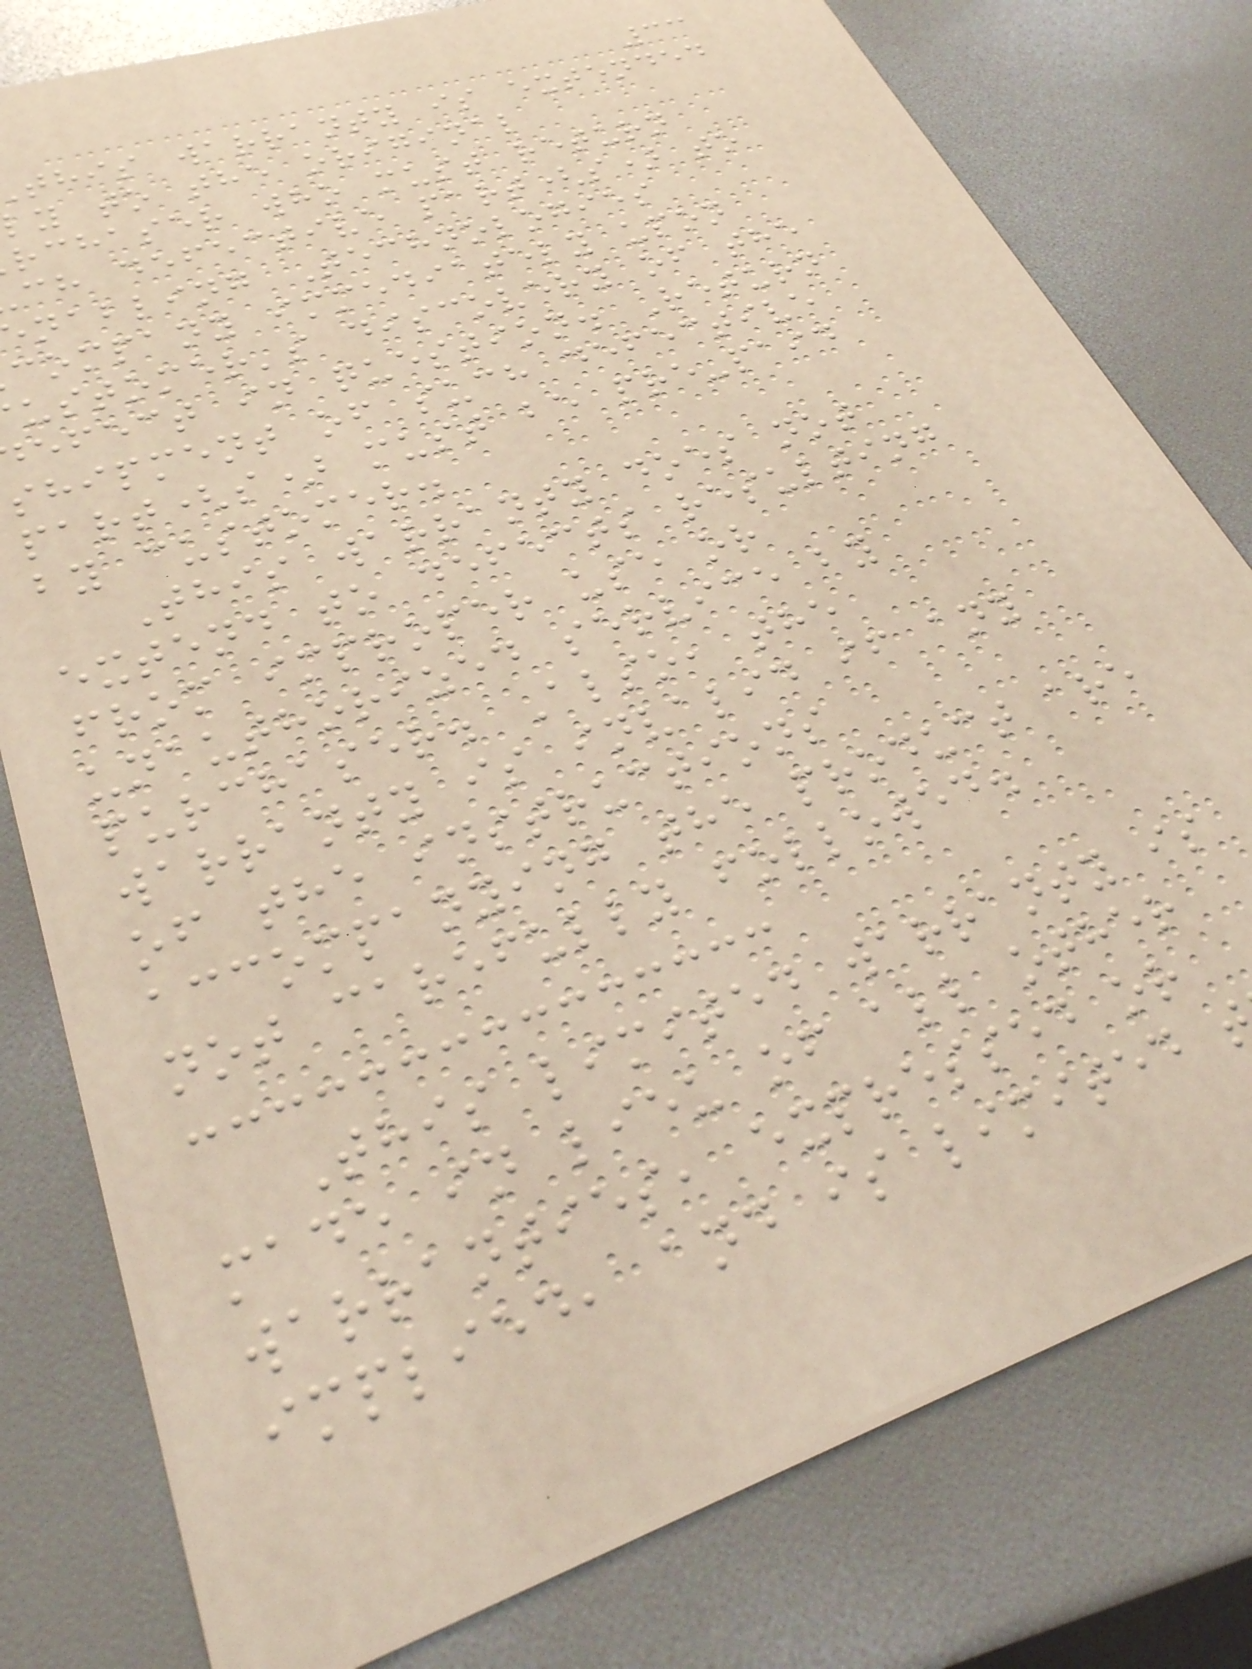33
this warranty is extended
y to the original
rchaser who must return
ch defective part(s) to
nabling Technologies
company immediately upon
ustomer's discovery of the
efect in question. Return
shipment of such defective
part(s) must be pre-paid
by customer.
This warranty does not
extend to defects resulting
from improper use or
unauthorized service by
purchaser. Also, the
warranty is invalid if any
of the instructions
accompanying the product are
not carefully followed.
This limited warranty is
made in lieu of all other
warranties, expressed or
implied, and is limited
